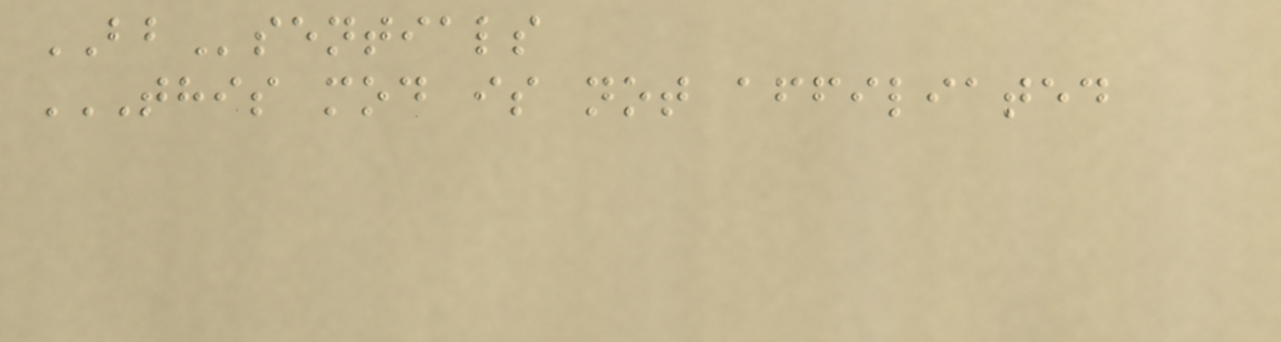BBsentials
THIS MOD IS NOT AFFILIATED
